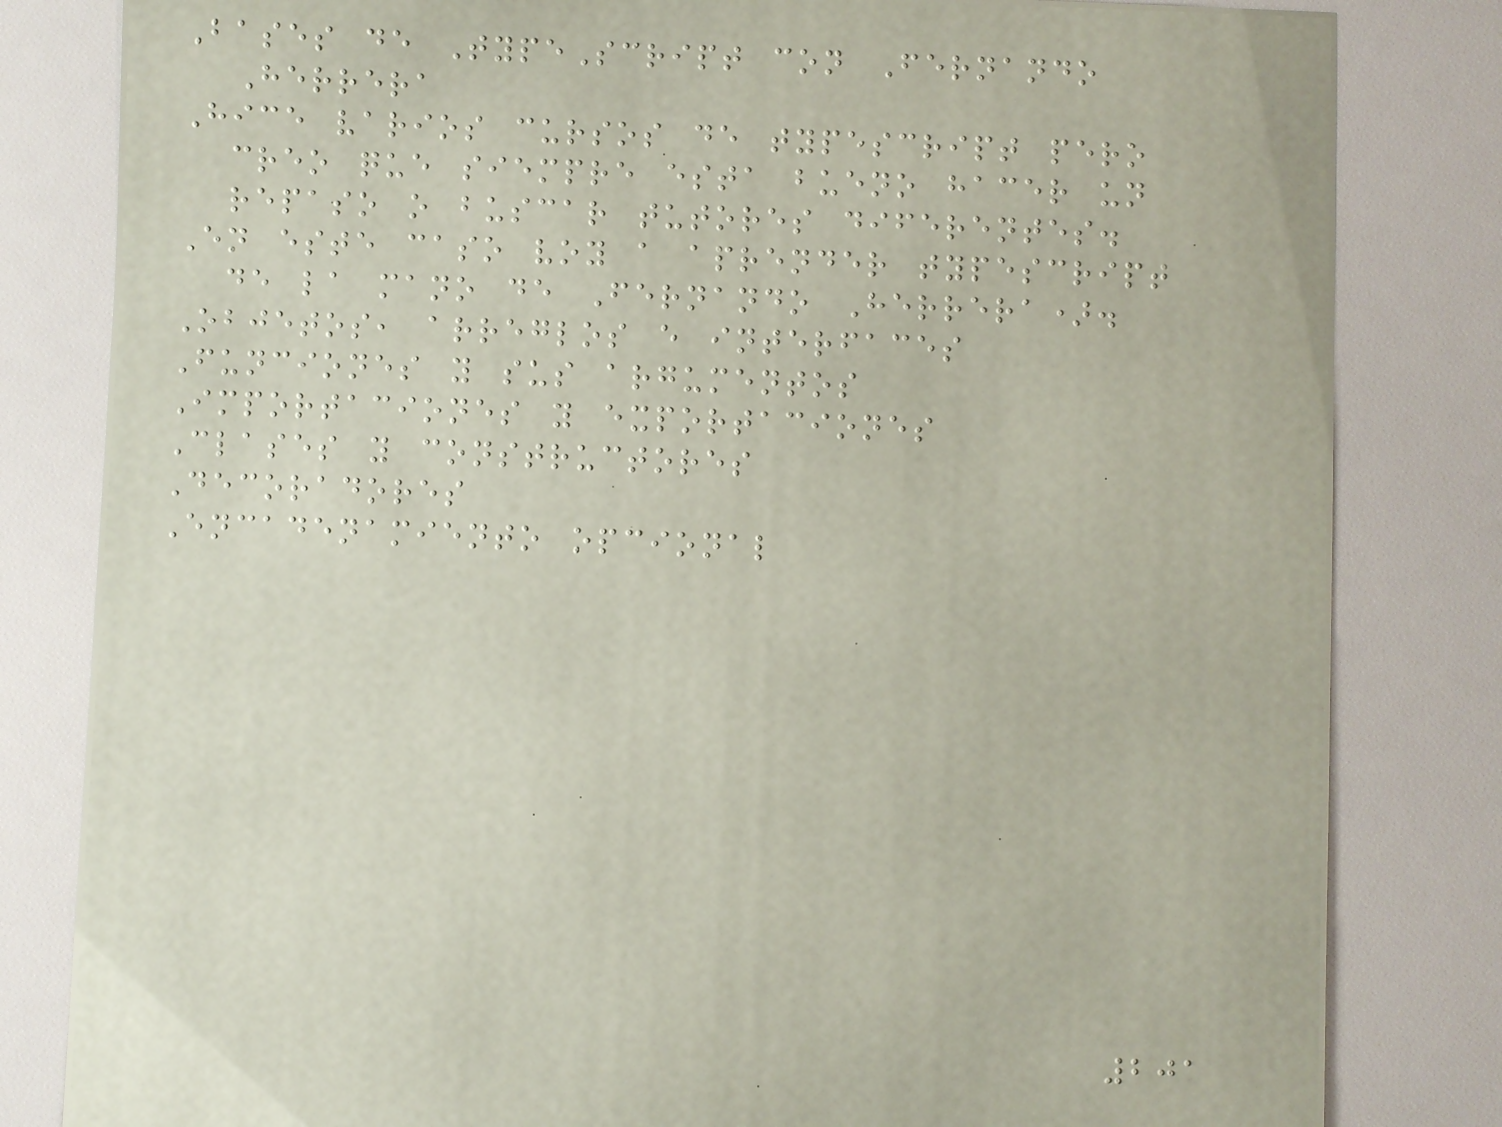Bases de TypeScript con Fernando
Herrera
Hice varios cursos de typescript pero
creo que siempre esta bueno hacer un
repaso o buscar tutores diferentes.
En este caso voy a aprender typescript
de la mano de Fernando Herrera).
Objetos, arreglos e interfaces
Funciones y sus argumentos
Importaciones y exportaciones
Clases y constructores
Decoradores
Encadenamiento opcional
201
